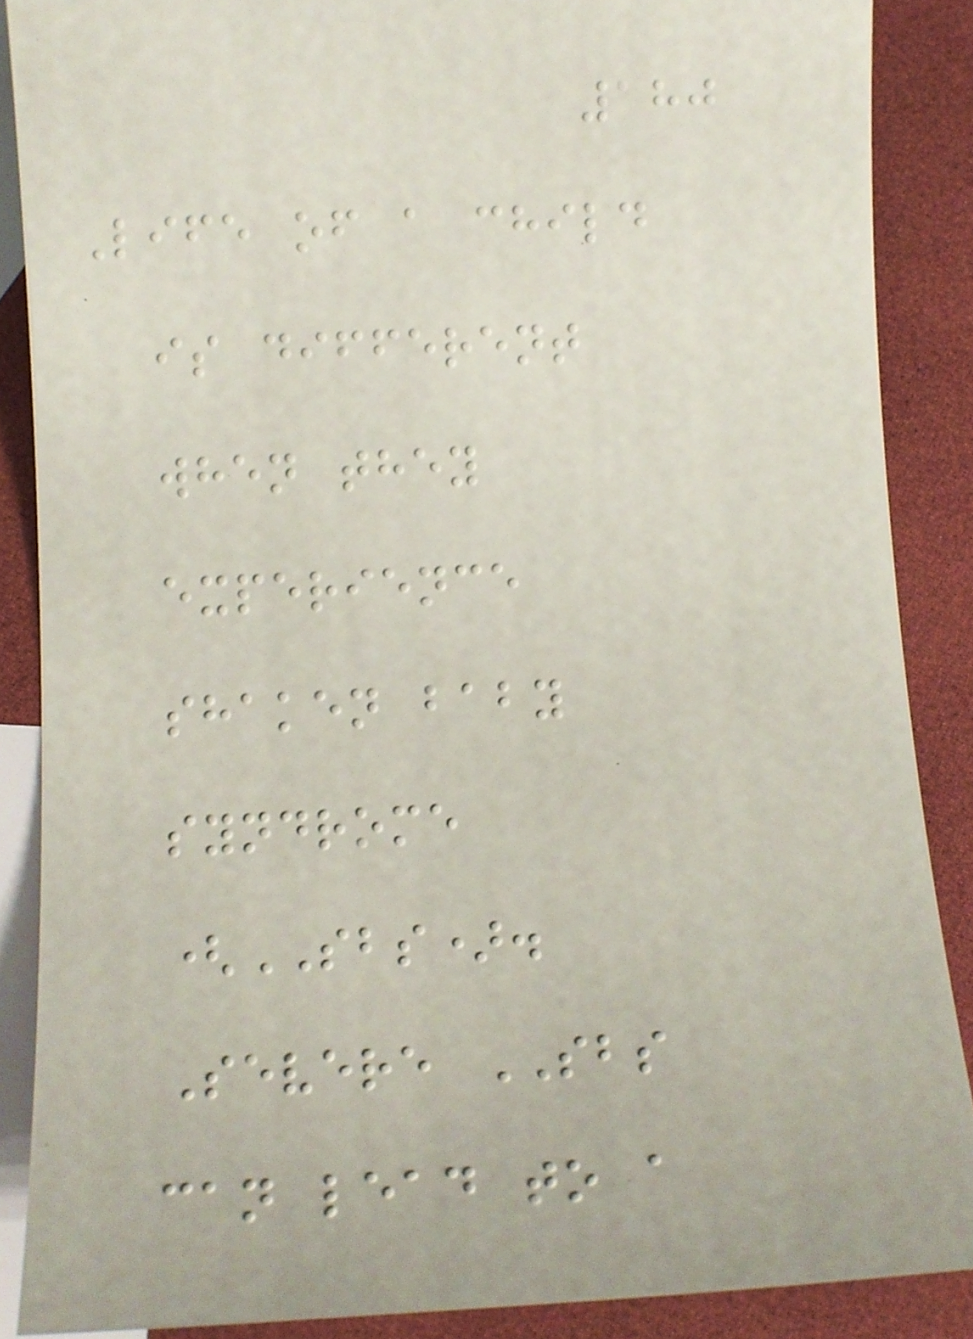180
Life of a child
is different
when they
experience
shaken baby
syndrome
(SBS).
Severe SBS
can lead to a
